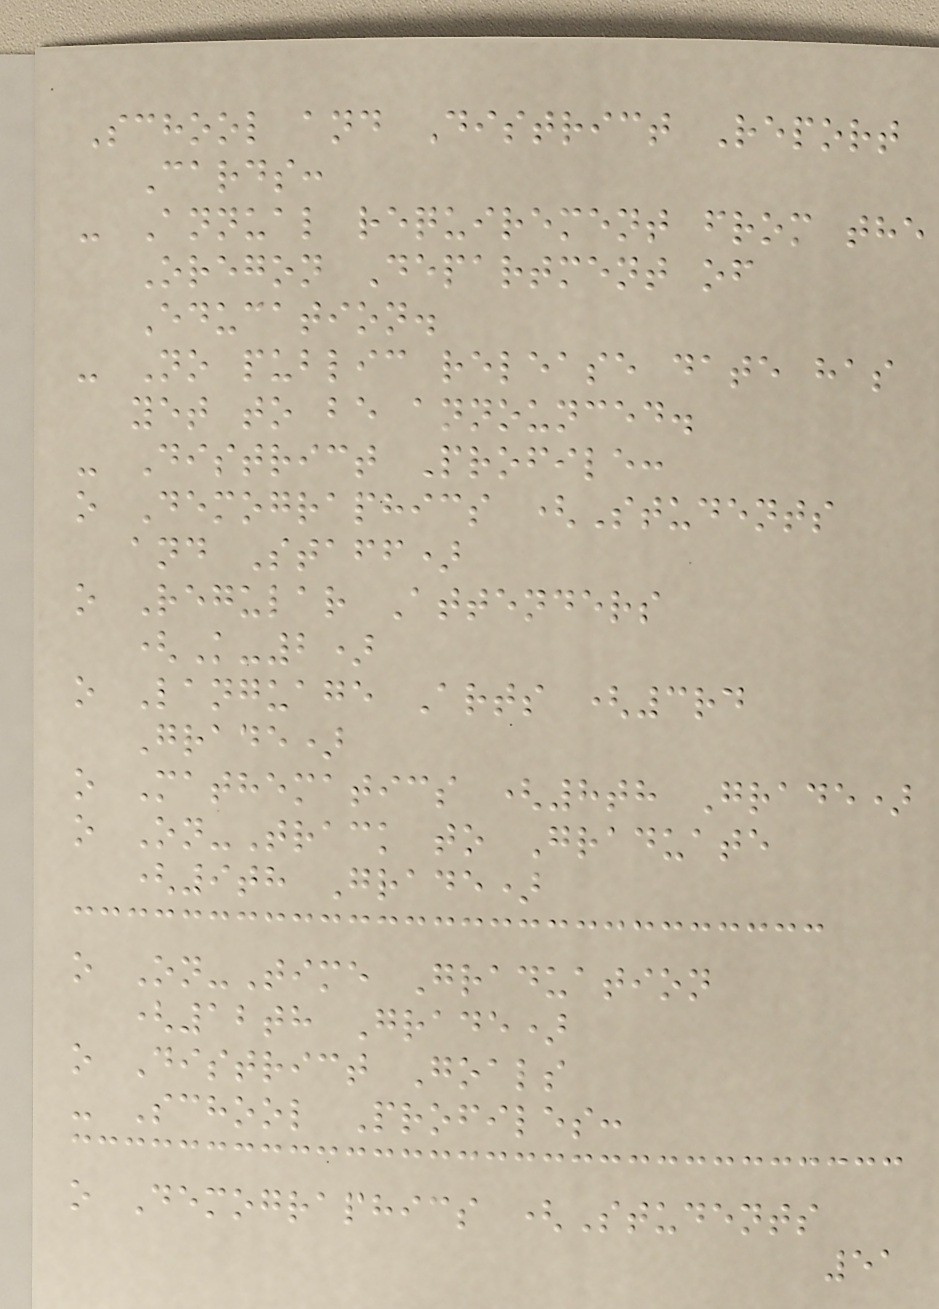School and District Report
Cards:
- Annual requirement from the
Oregon Department of
Education.
- No public release date has
yet to be announced.
- District Profile:
o Demographics (Students
and Staff)
o Regular Attenders
(K-2)
o Language Arts (3rd
Grade)
o Mathematics (8th Grade)
o On-Track to Graduate
(9th Grade)
o On-Time Graduation
(12th Grade)
o District Goals
- School Profiles:
o Demographics (Students
51
